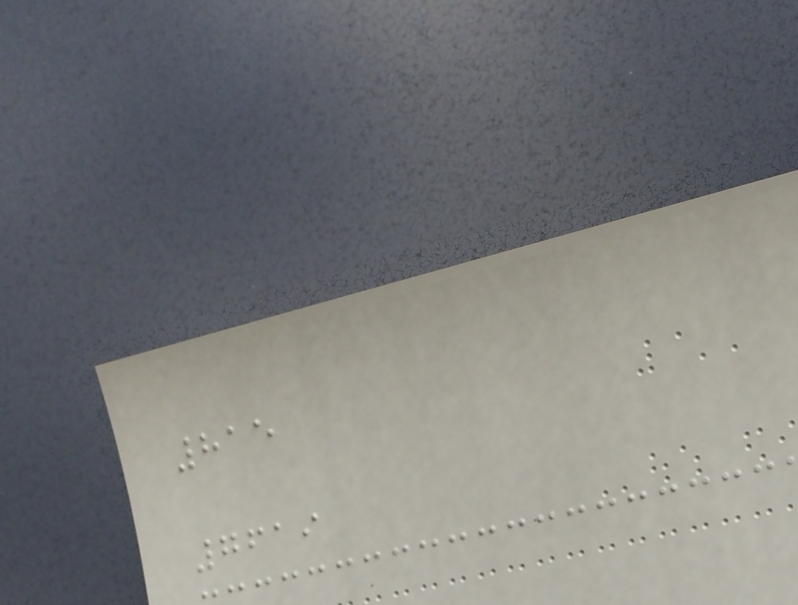815
7619
